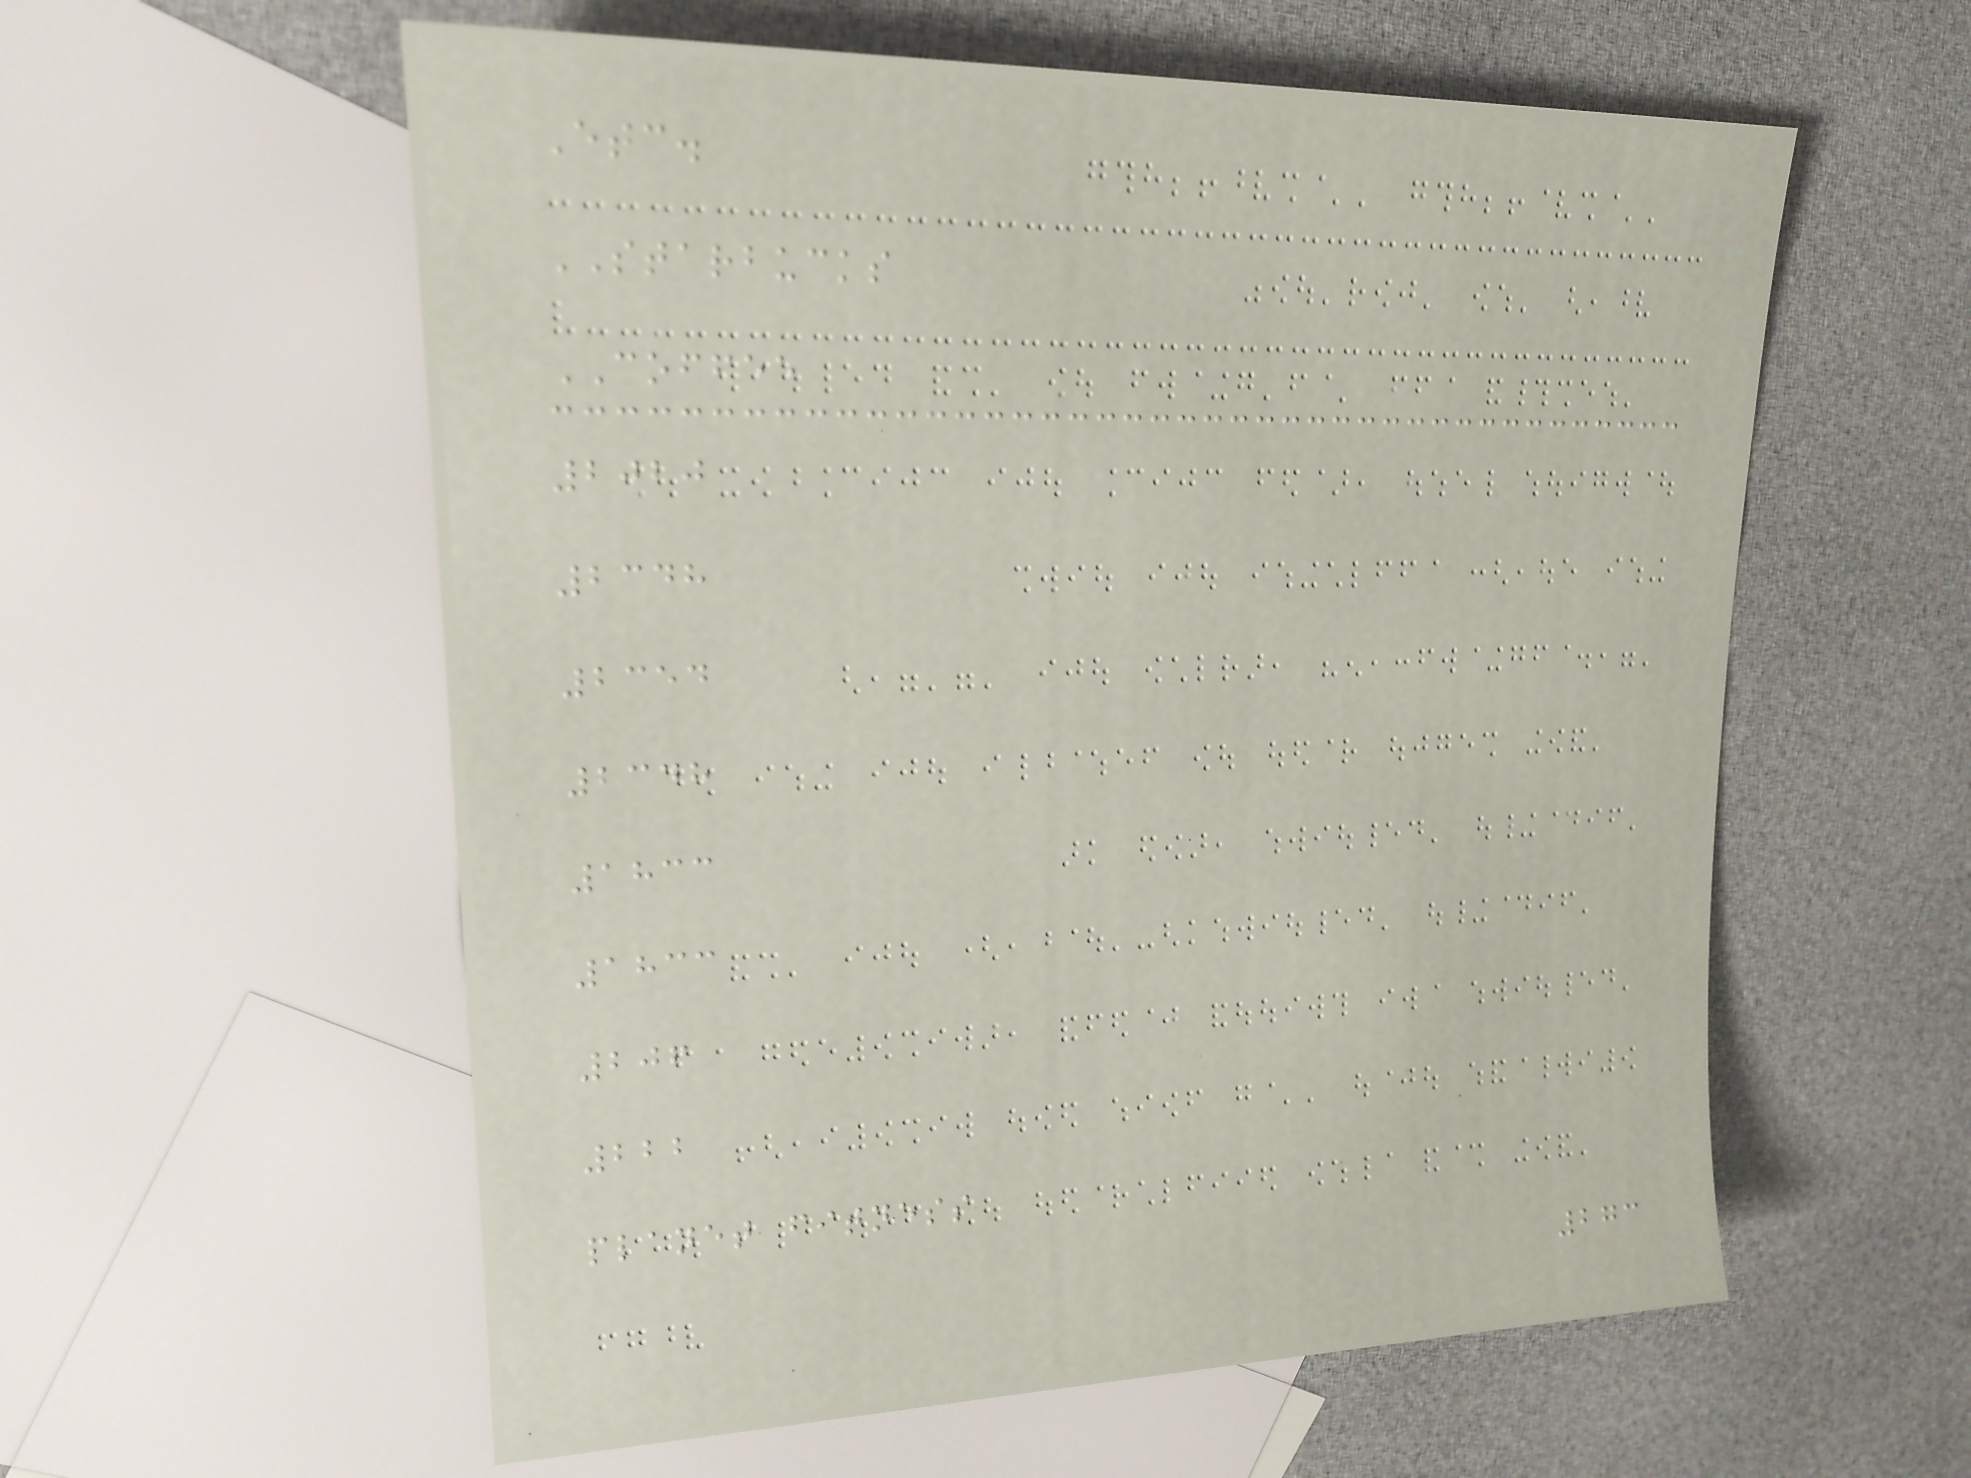Etc.
STARBUCKS
COFFEE
2020
2348
2354
2348
1833
1833
206
222
planet fitness
273
